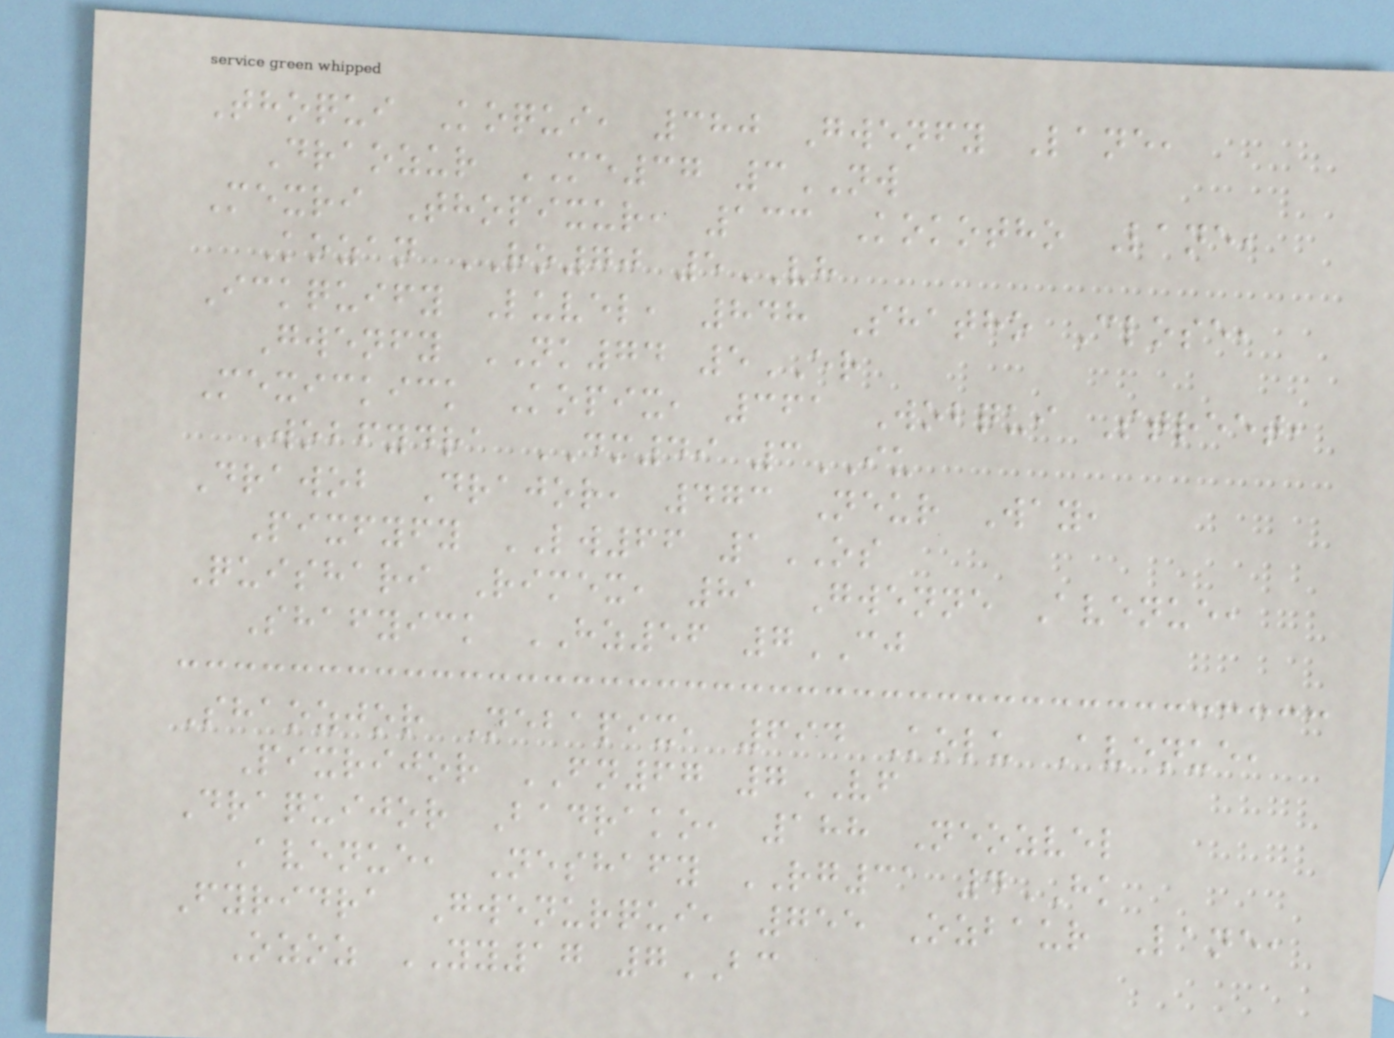Thoqui Koqui, 380 Gwenfy Lane,
Draozur ME37 3NW
Mexri Thopixur, 133 Kokotho Lane,
Kozan RO70 5VH
Ickquify Luvel, 848 Shatho Close,
Gwenfy NK74 5ER
Mexickick Kopix, 361 Wobqui Street,
Wobfydra DM49 3IU
Drawob Drajor, 473 Neur Way,
Pixfyfy LW66 1OS
Quishari Rimex, 81 Gwenne Avenue,
Shafyick HZ56 7CJ
Shaozjor Nebapix, 694 Kolu Avenue,
Pixrijor FN67 7VF
Draquijor Badrako, 188 Neozvel
Avenue, Neshafy RG31 4HK
Fyridra Gwenurqui, 755 Ozbaur Lane,
Ozoz YY17 7BC
